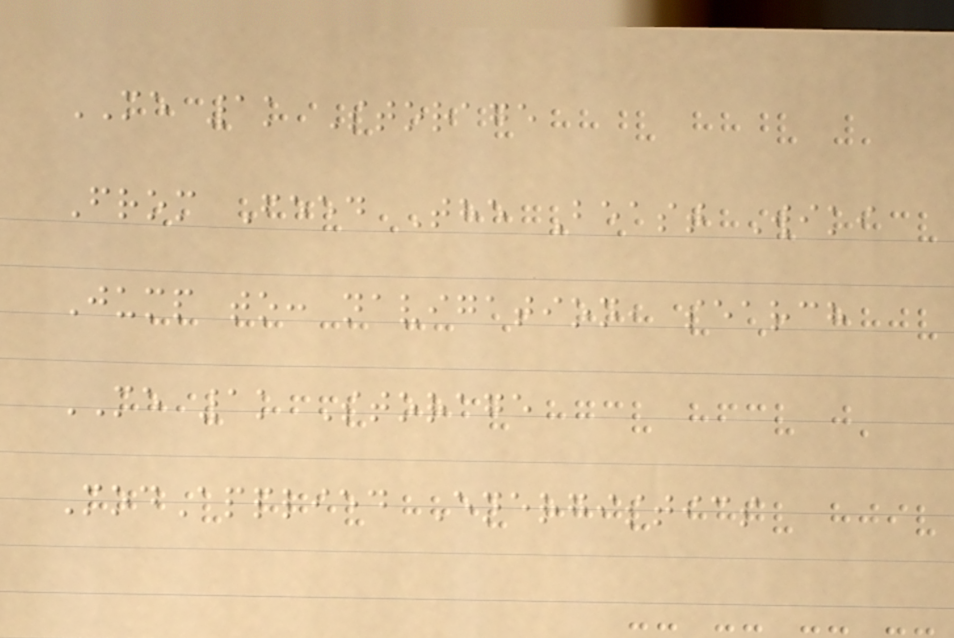ME 1k Storage
From Feed The Beast Wiki
Jump to: navigation, search
ME 1k Storage
ModApplied Energistics
